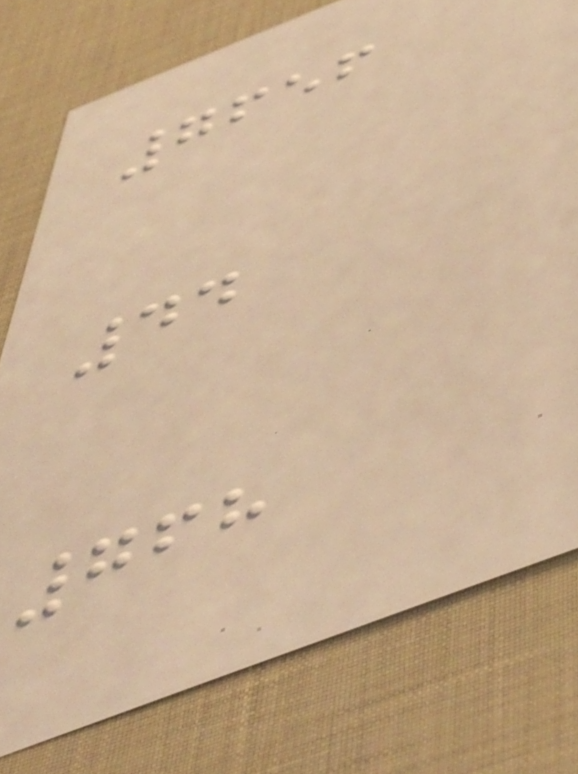7656
44
768
